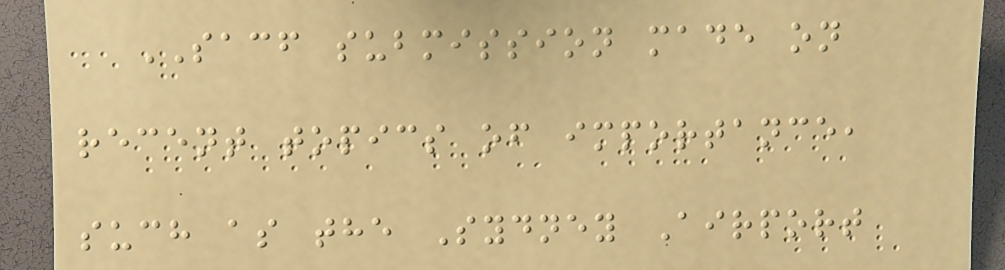SACF submission made on
recent topics of importance,
such as the Sydney Airport
